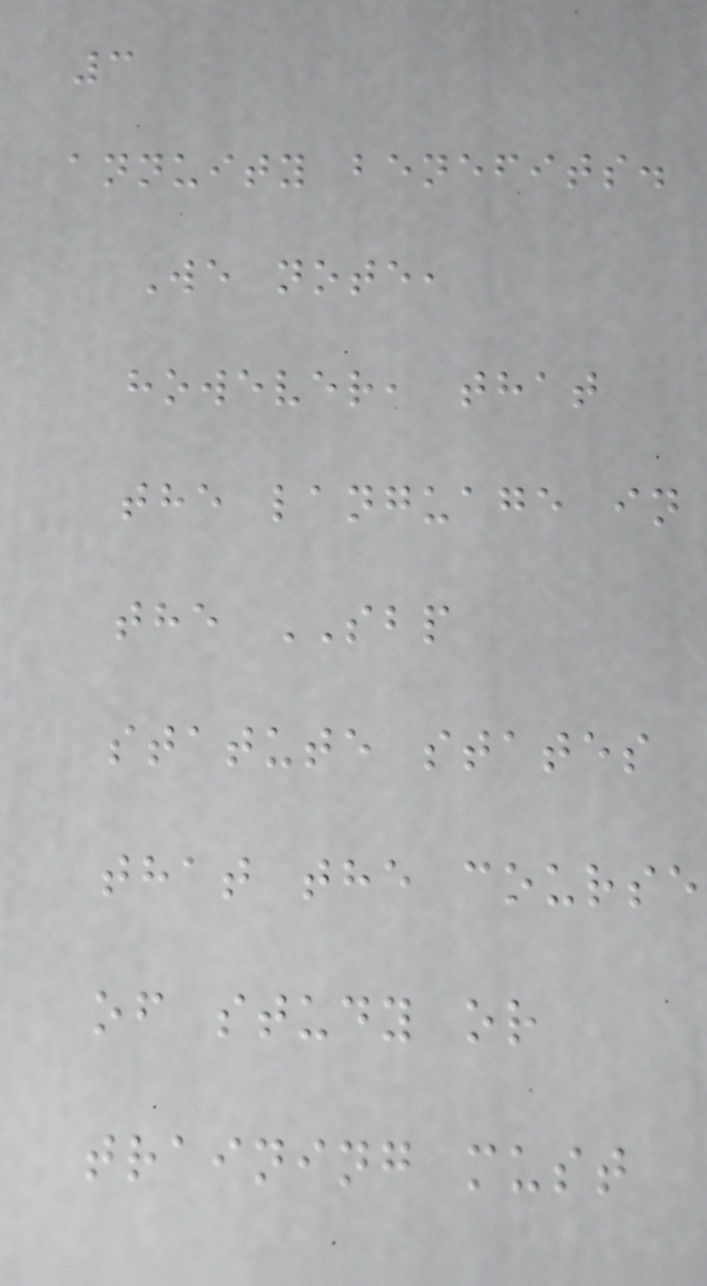3
annuity benefits.
We note,
however, that
the language in
the SBP
statute states
that the course
of study or
training must
